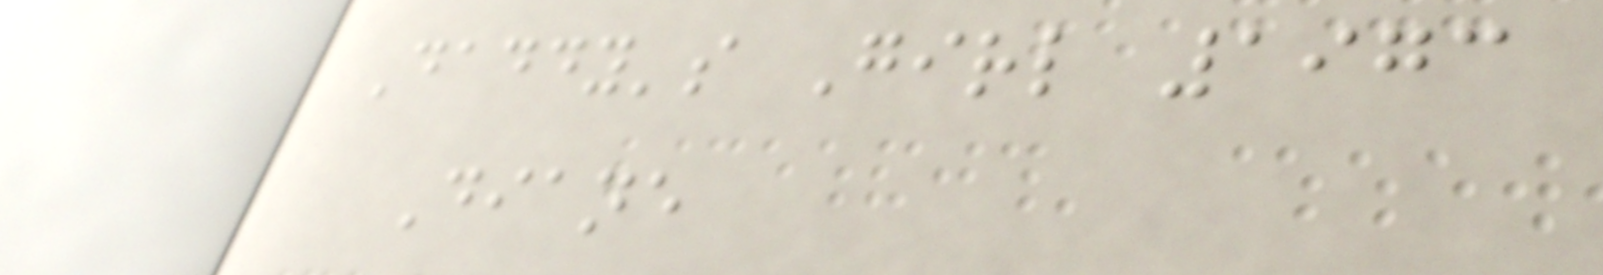Daddy's Girl 1973
Diane
